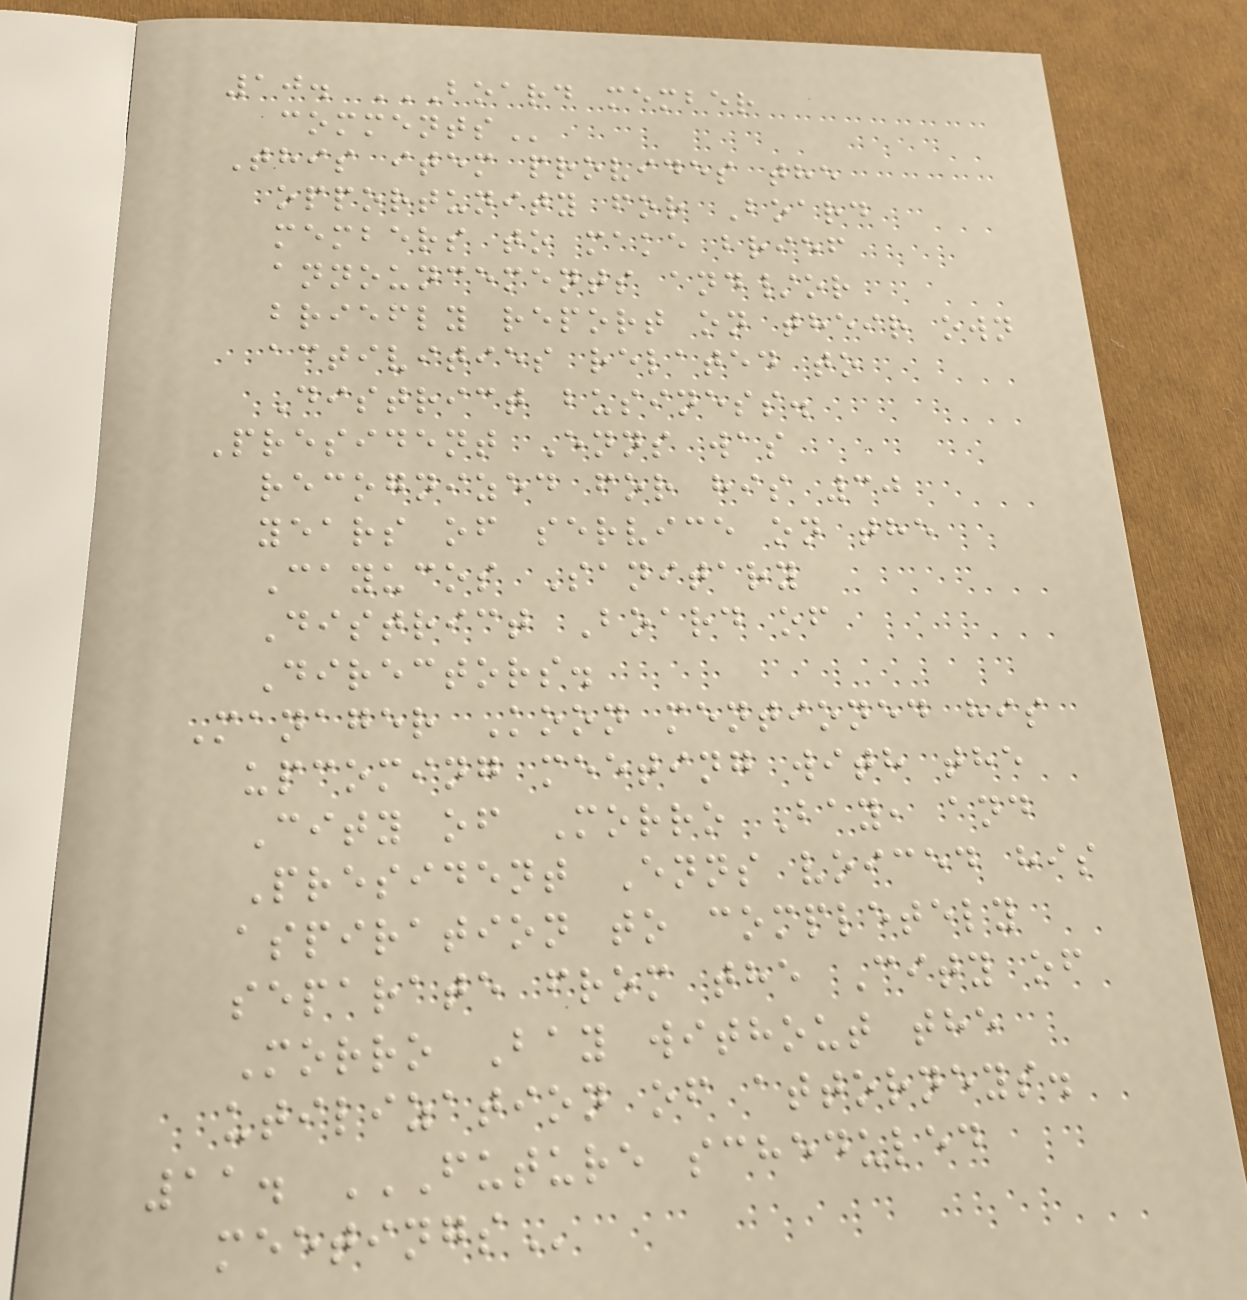10. BOARD MEMBER
COMMENTS
This item provides the
opportunity for Board
members to make brief
announcements and/or
briefly report on their own
activities related to
District business.
President Enns was
recognized for his 30
years of service on the
Cayucos Sanitary
District Board of
Directors.
Manager Koon mentioned his
upcoming meeting with the
City of Morro Bay, and
President Enns voiced his
aspiration to completely
separate from the City of
Morro Bay without the
utilization of attorneys.
11. FUTURE SCHEDULED
MEETINGS
